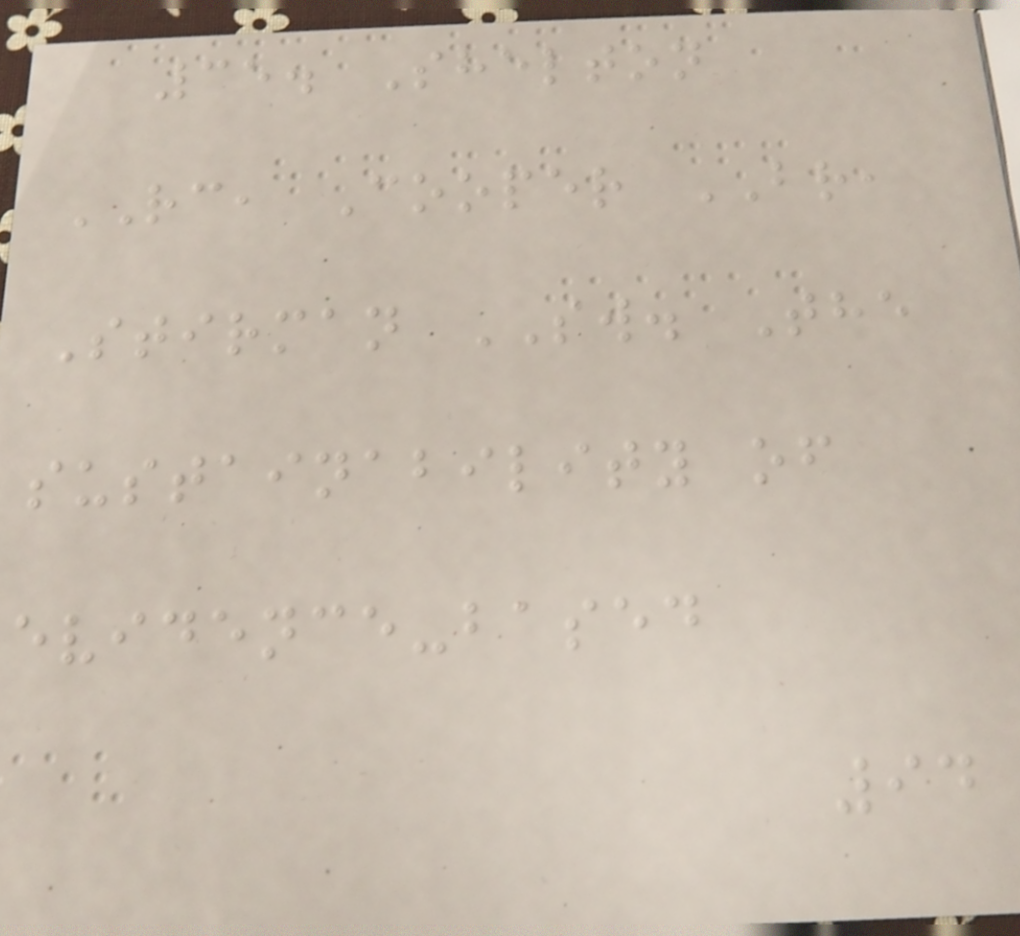35. Shelton
RC, Cooper BR,
Stirman SW. The
sustainability of
evidence-based
94
